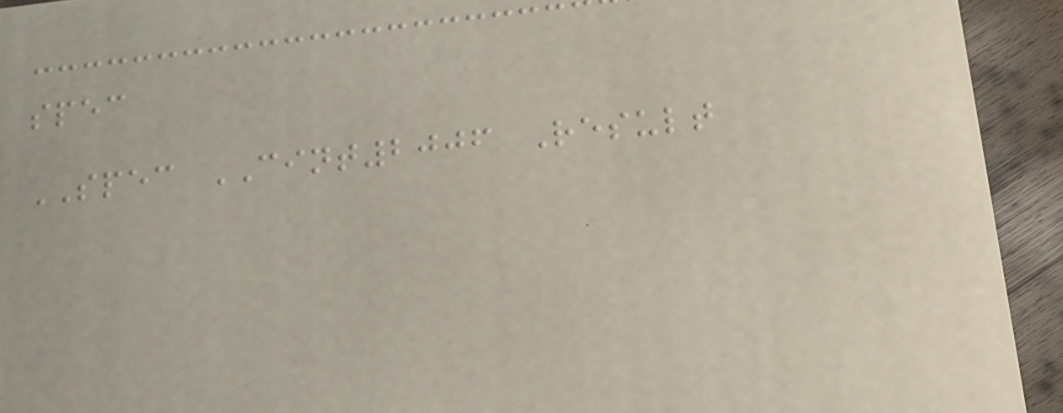spec
SPEC CINT2006 Result
